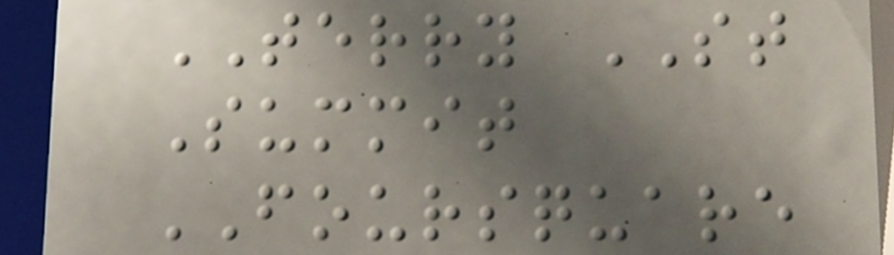TERRY ST
Summit
FOURSQUARE
